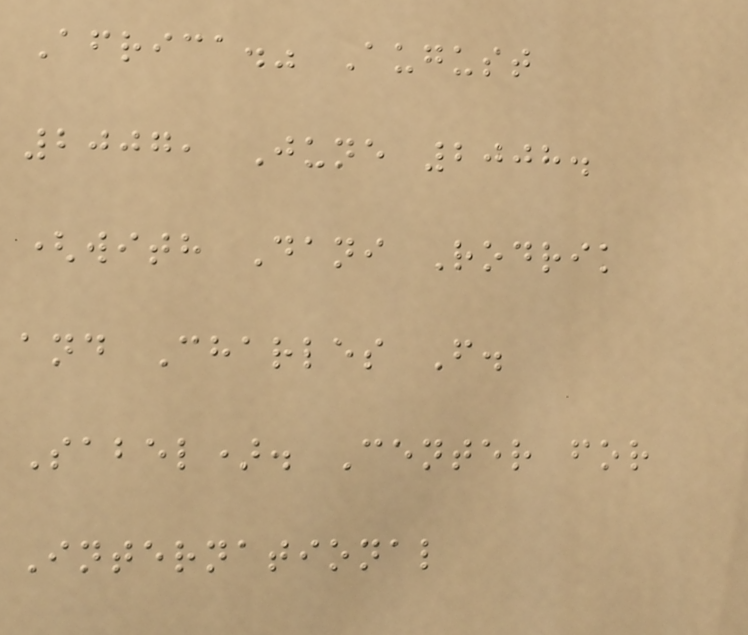Africa." August
2007, June 2008.
(with Dani Rodrik
and Charles F.
Sabel). Center for
International
